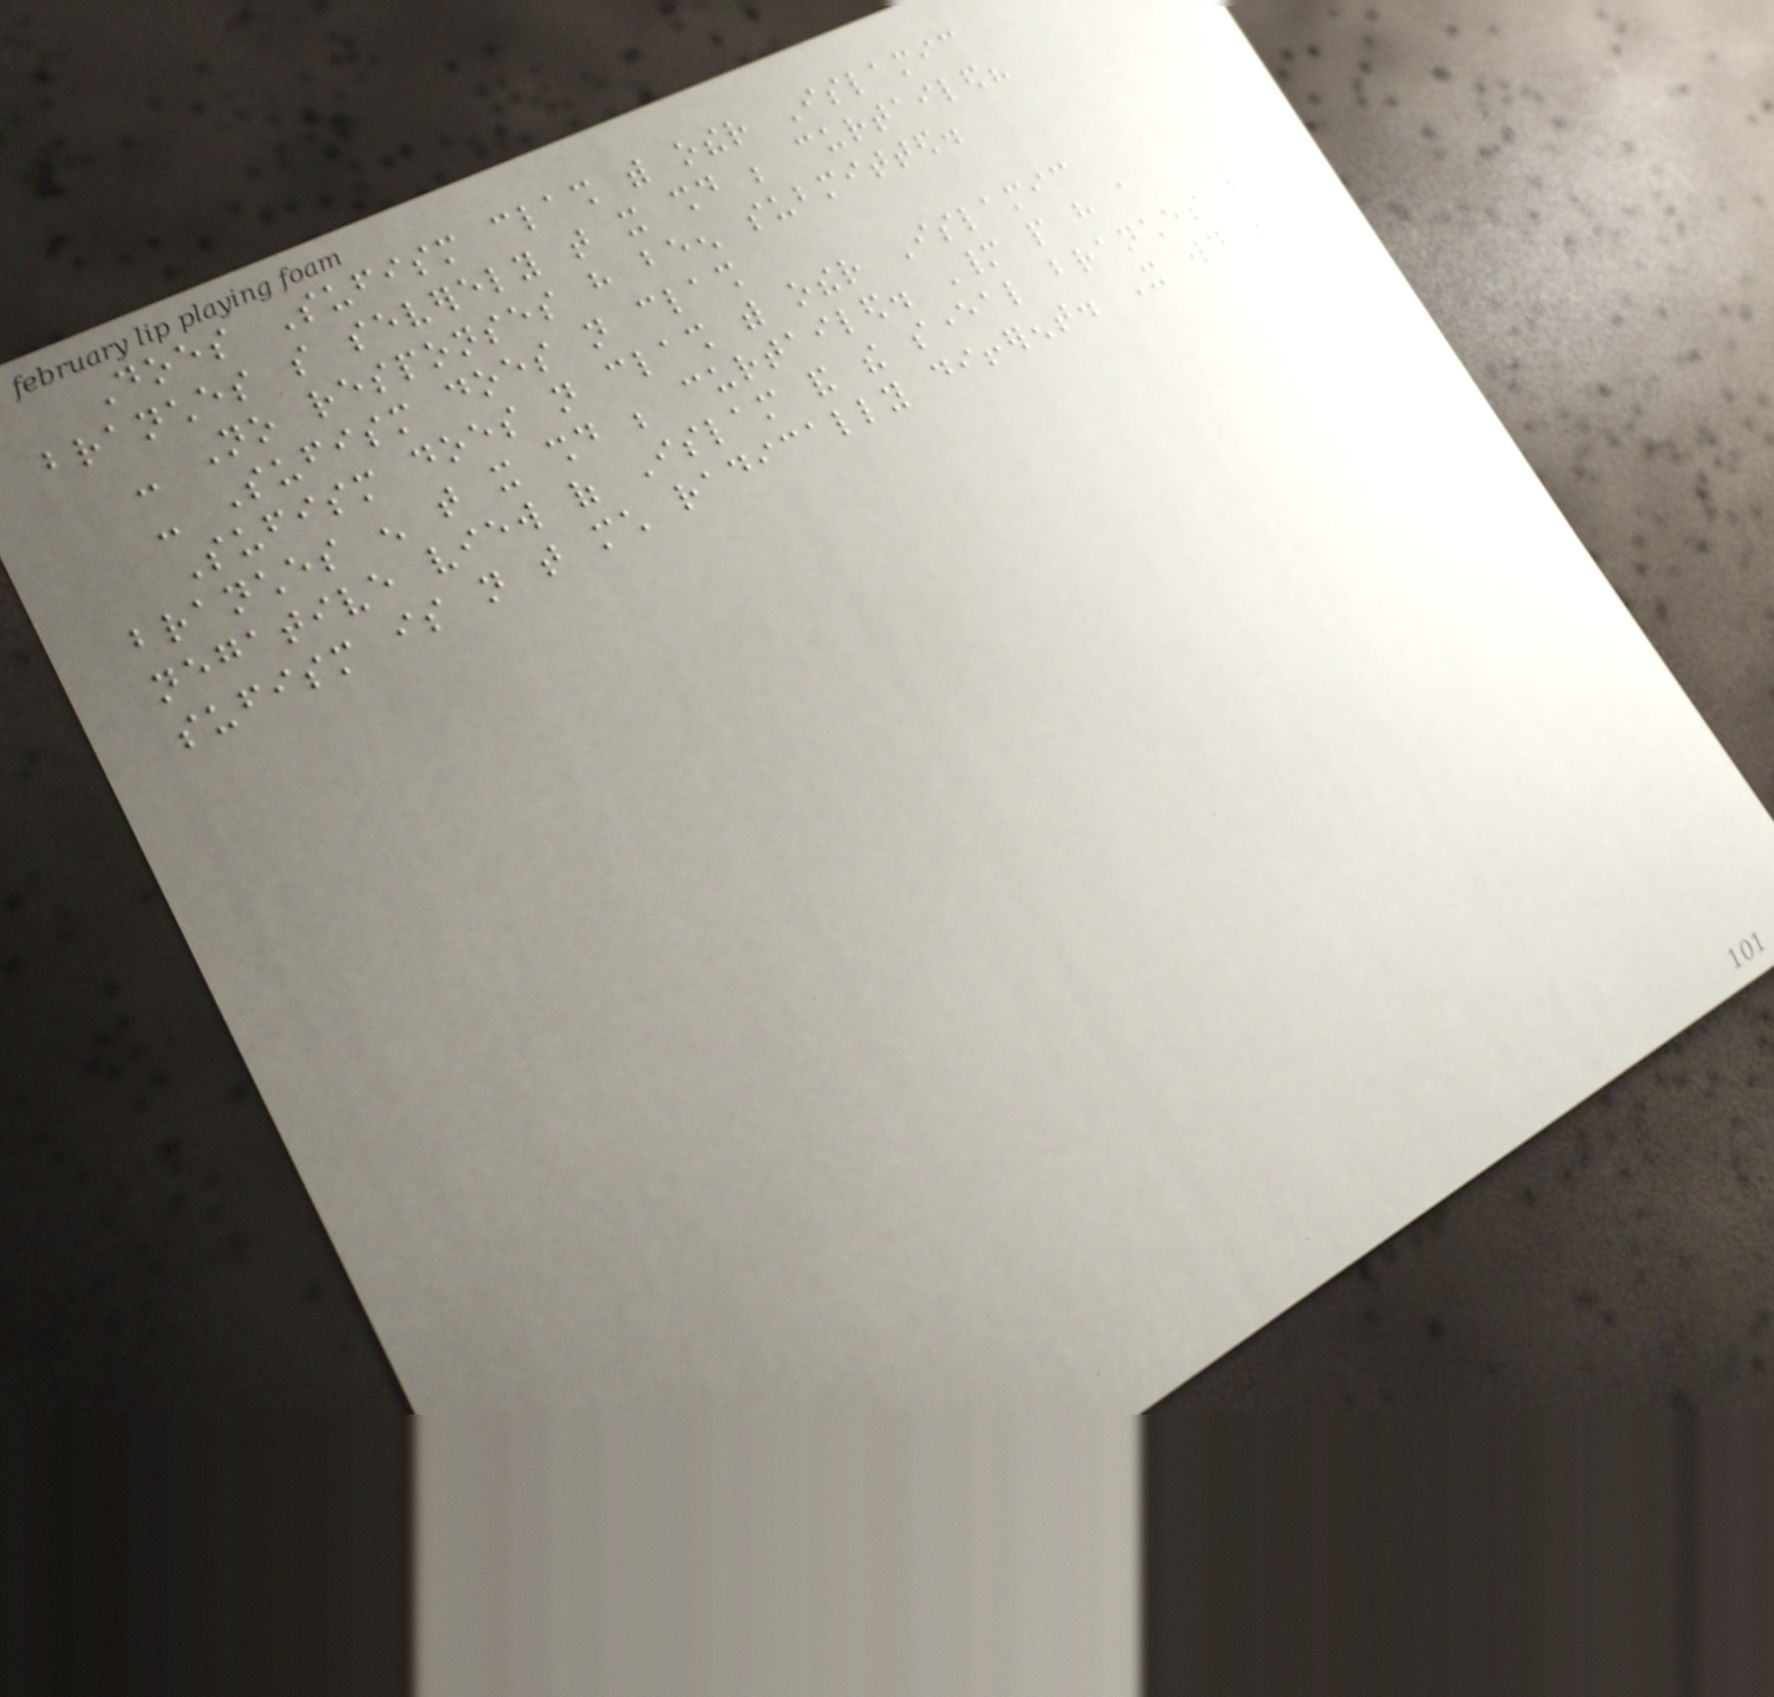Does Sufism clash with other Islamic
branches so severely that it should be curtailed?
- No responses have been submitted.
- Sufism does not clash
Sufism does not clash with other Islamic
branches enough that it should be curtailed. Many people have a
negative view of Islam and the several branches but
sufism is not that much radically different. It would be
